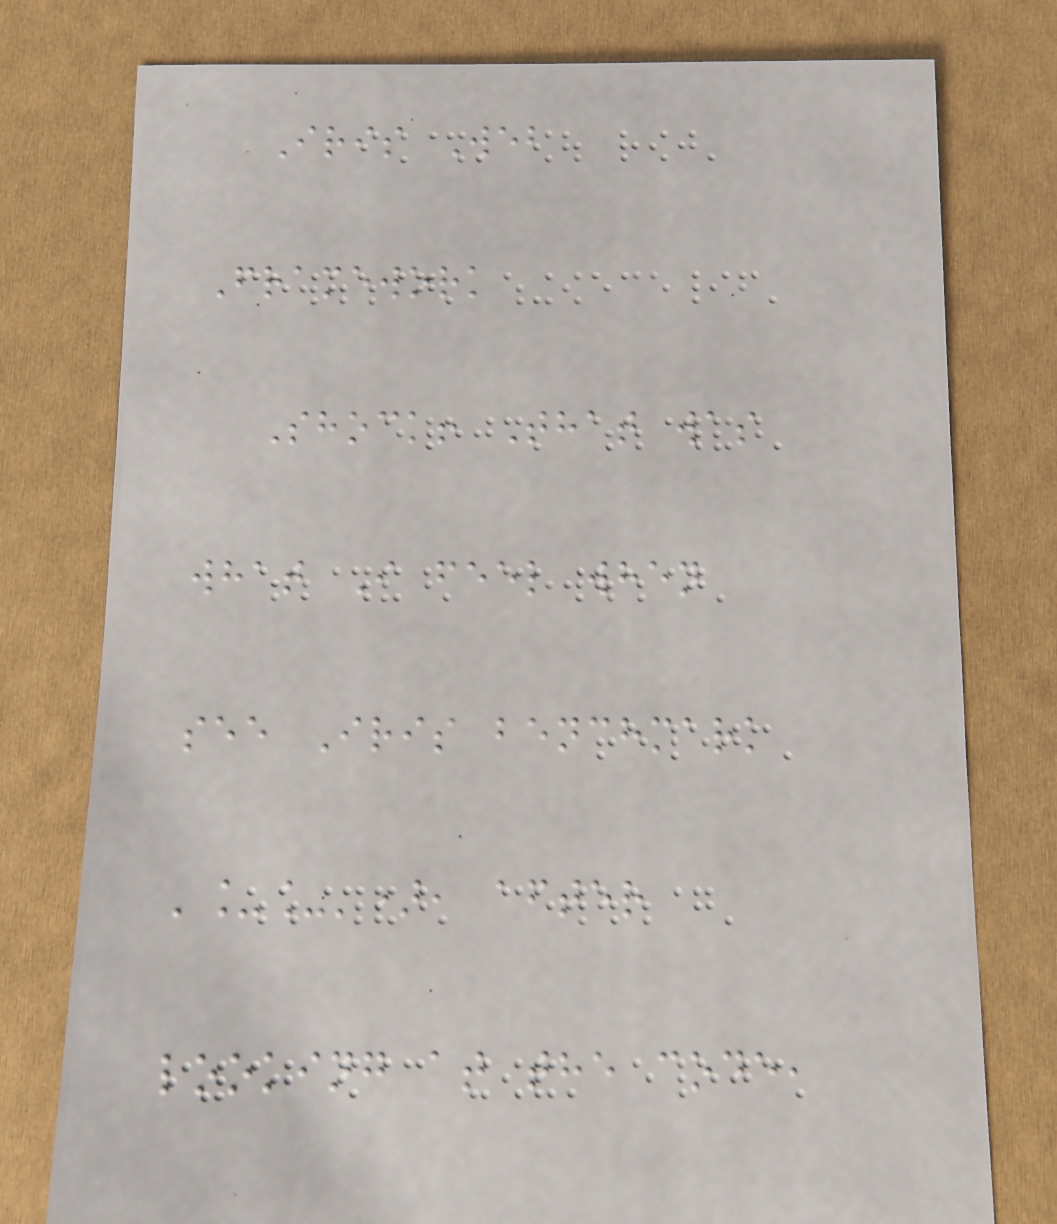Iris Web
Framework
Shock! That was
what I feel when
see Iris benchmark
'__'), after
looking at the code,
